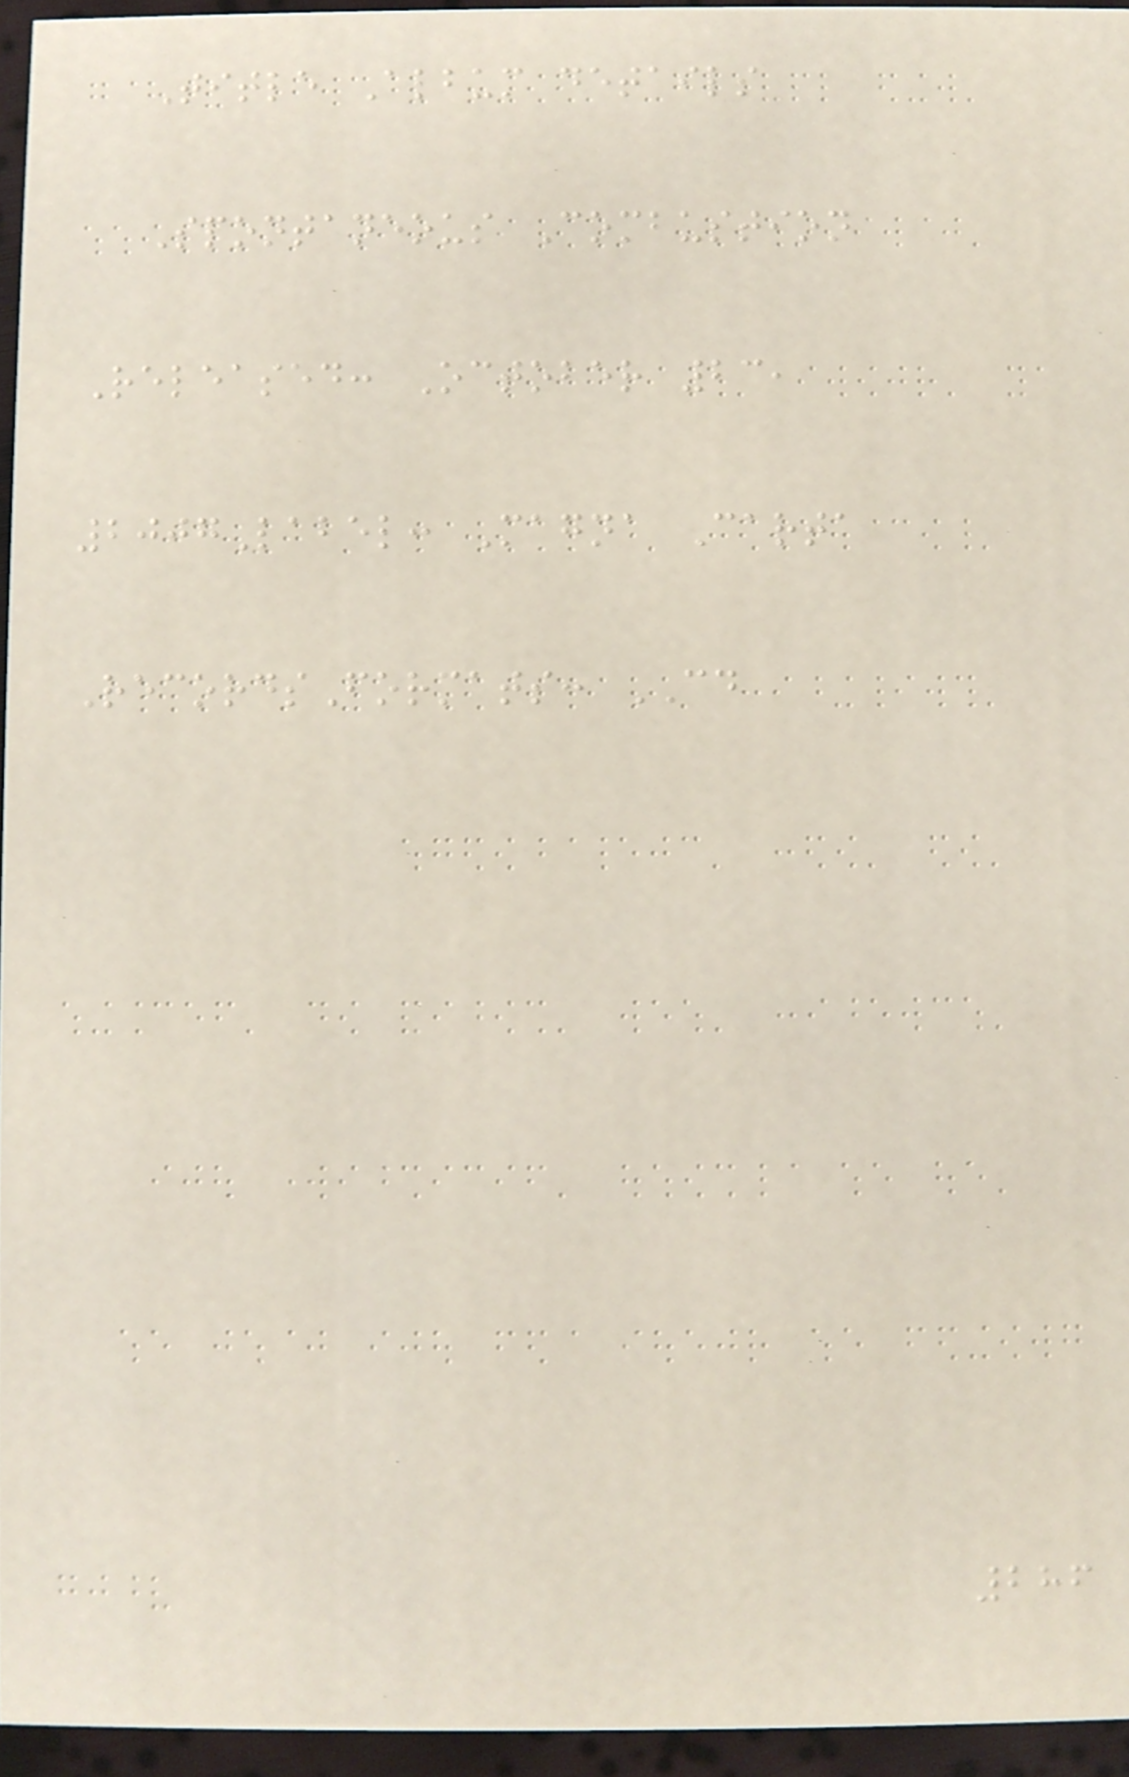Title Album details
Spontaneous Combustion
Released: October 23,
2007Label: Magna Carta
RecordsFormats: CD
286
